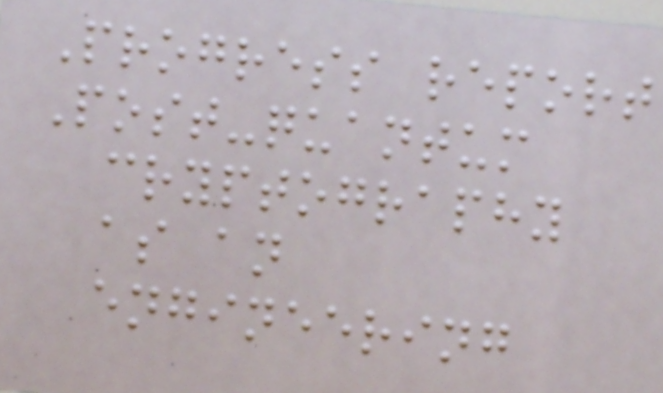Progress report
Post-quantum
cryptography
as an
engineering
